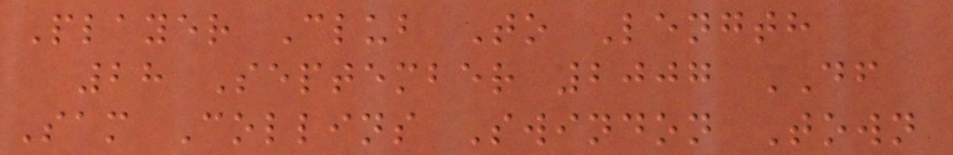Player Club To Length
28 September 2007 DF
Sam Collins Swindon Town
